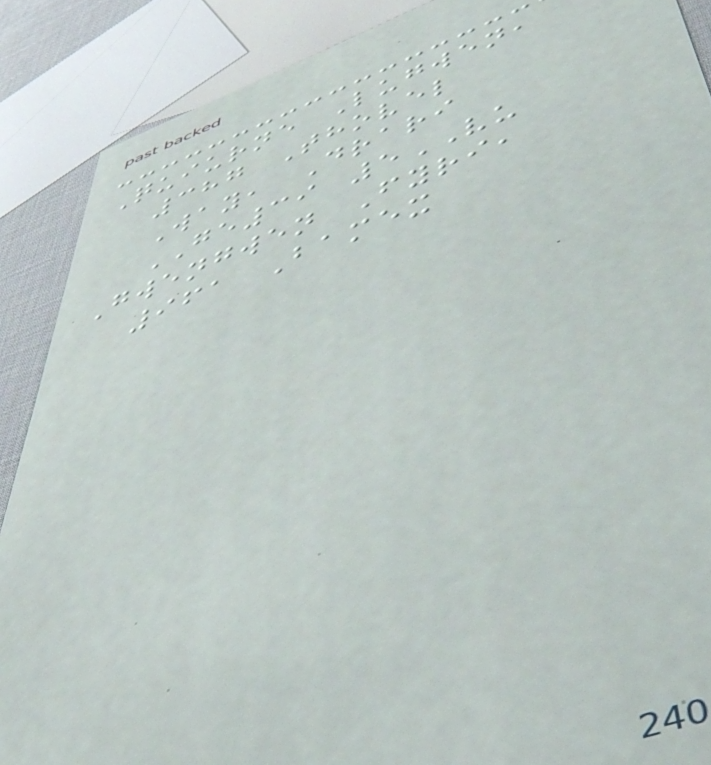Quiurne Lugwen,
387 Thovel
Way, Drari
GE39 5VU
Gwengwen Fyri,
961 Bamex
